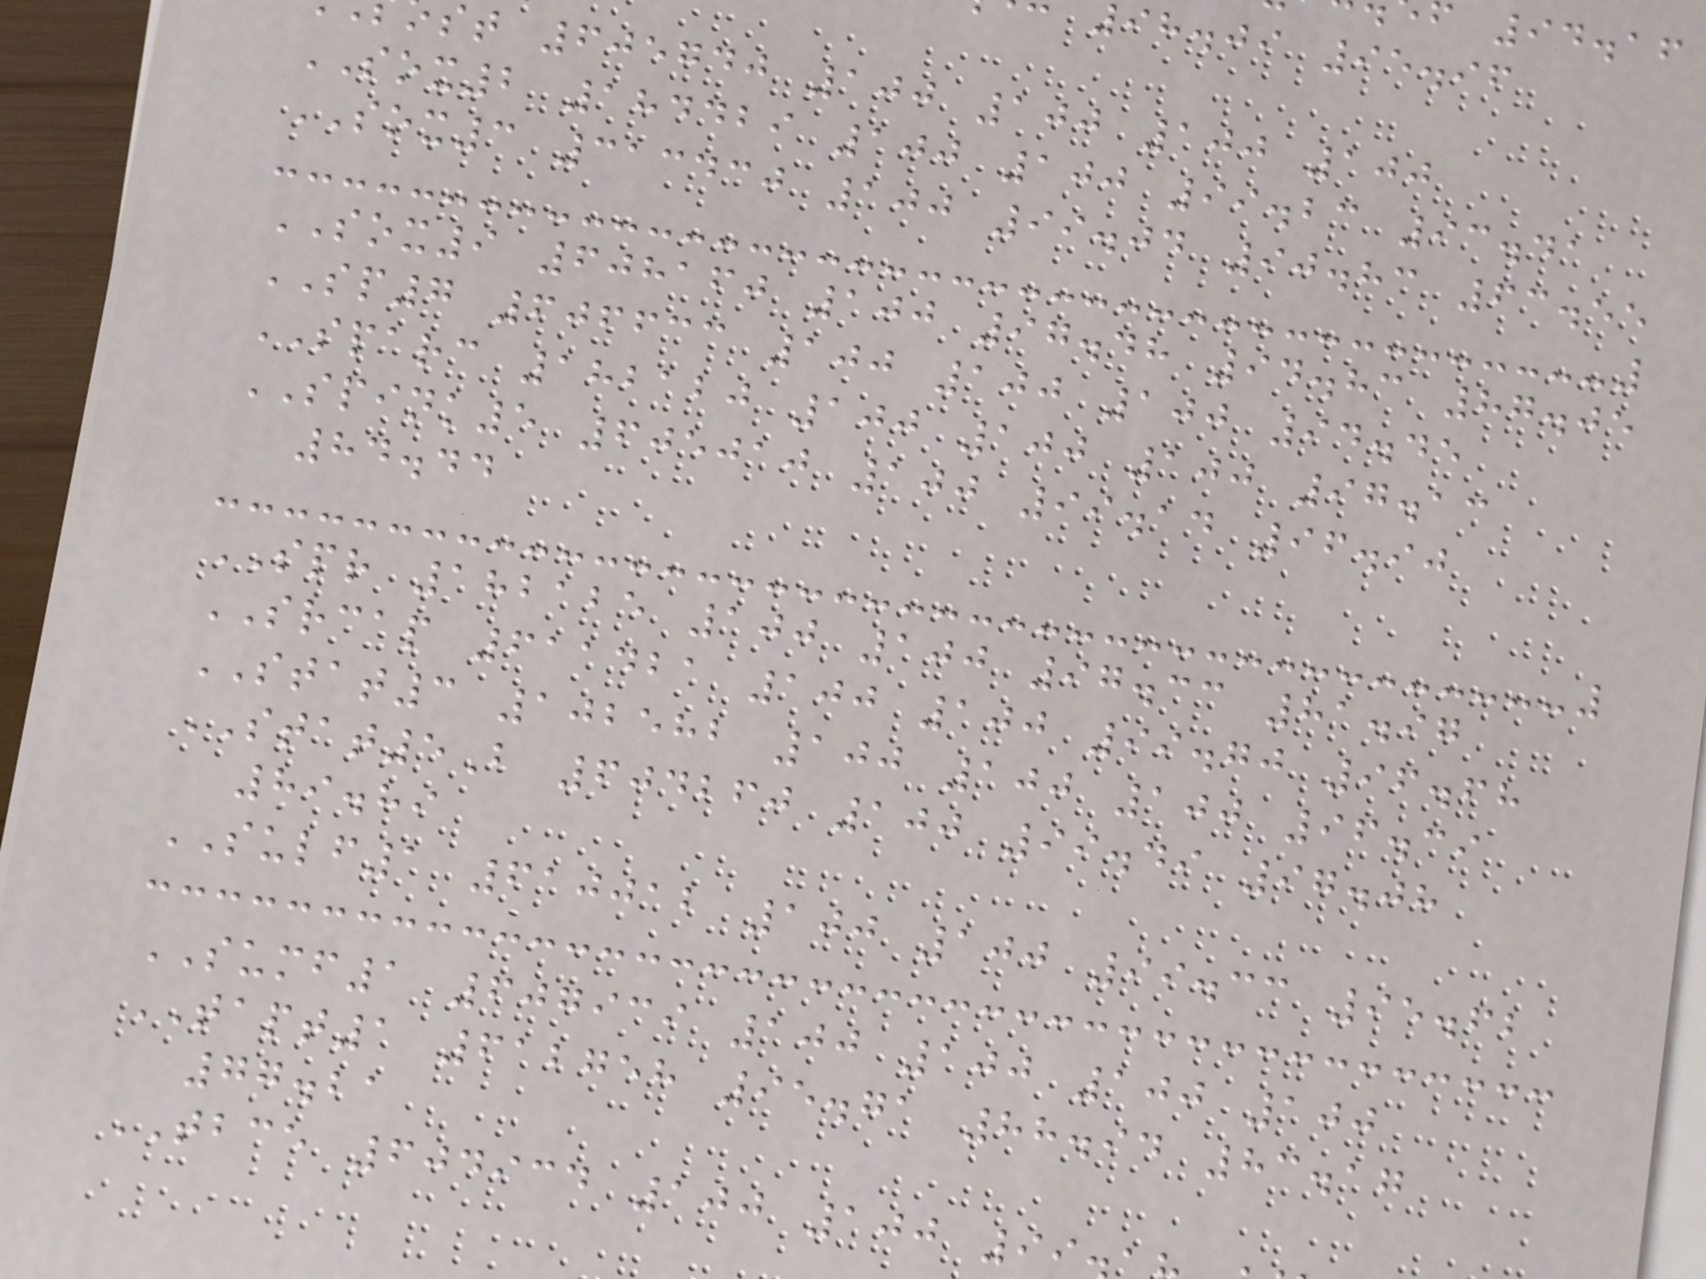ih.ji 95.96
st 605740 100 100 100 100
SOX2 184429 100 100 99.23 93.41
SOX3 313430 100 99.04 90.83 63.55
SOX9 608160 100 97.48 94.83 87.05
SP7 606633 100 100 100 94.45
SPARC 182120 100 100 100 97.13
SPINK5 605010 100 99.14 96.90
84.44
SPR 182125 100 100 97.33 81.97
SRCAP 611421 100 100 99.70 96.68
STAT3 102582 100 100 100 96.39
STAT5B 604260 100 99.49 97.08
89.89
SULF1 610012 100 100 99.33 95.62
SUMF1 607939 100 100 100 100
TAPT1 612758 95.71 88.94 83.17
77.21
TBCE 604934 100 100 99
